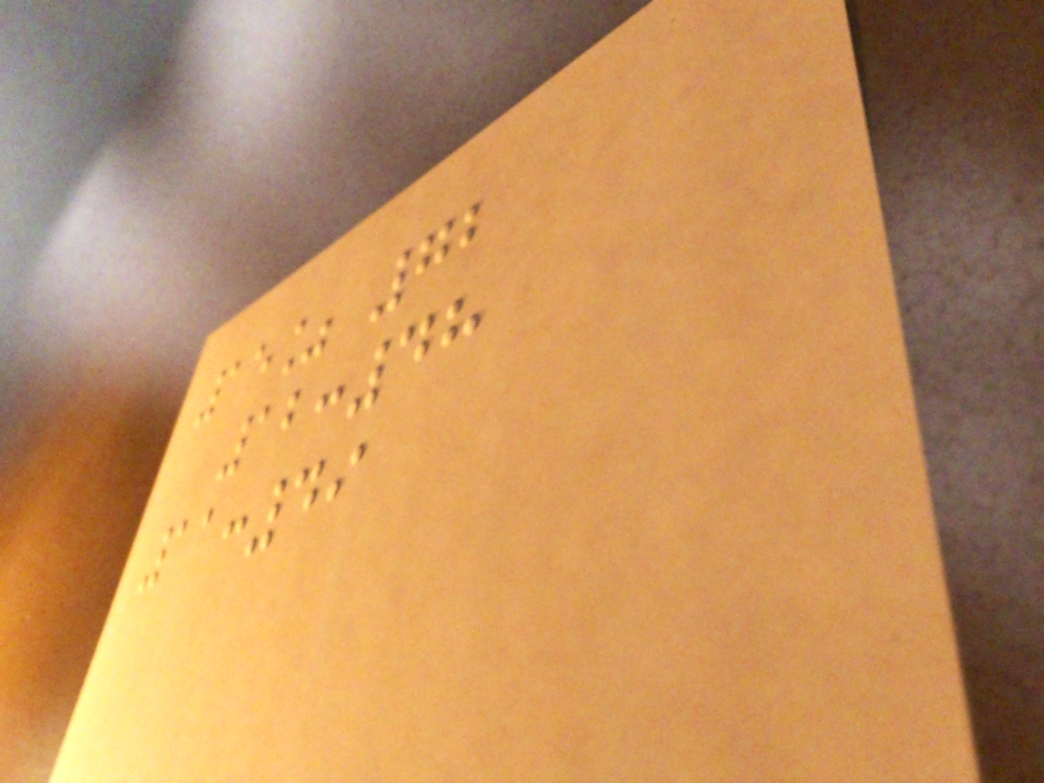15% 72
12:48
11:49
